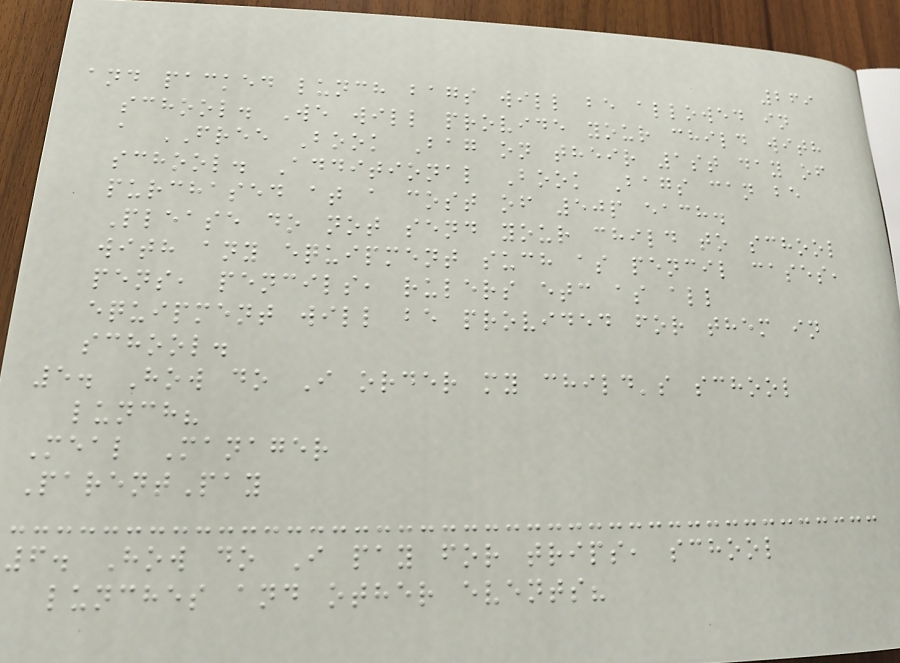269
and packed lunch bags will be allowed in
school. We will provide your child with
a FREE Book Bag on their 1st day of
school. Additional Book Bags can be
purchased at a cost of 50p each.
Please do not send your child to school
with any equipment such as pencil cases,
pens, pencils, rulers etc as all
equipment will be provided for them in
school.
5. How do I order my child's school
lunch?
Meal Manager
ParentPay
6. How do I pay for trips, school
lunches and other events?
